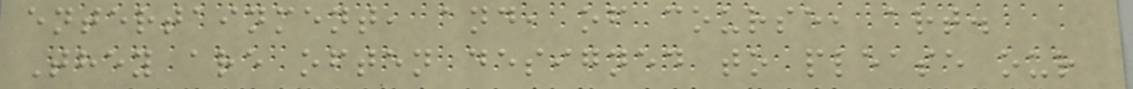entertainment, and, of course, art.
They are often designed to please our
